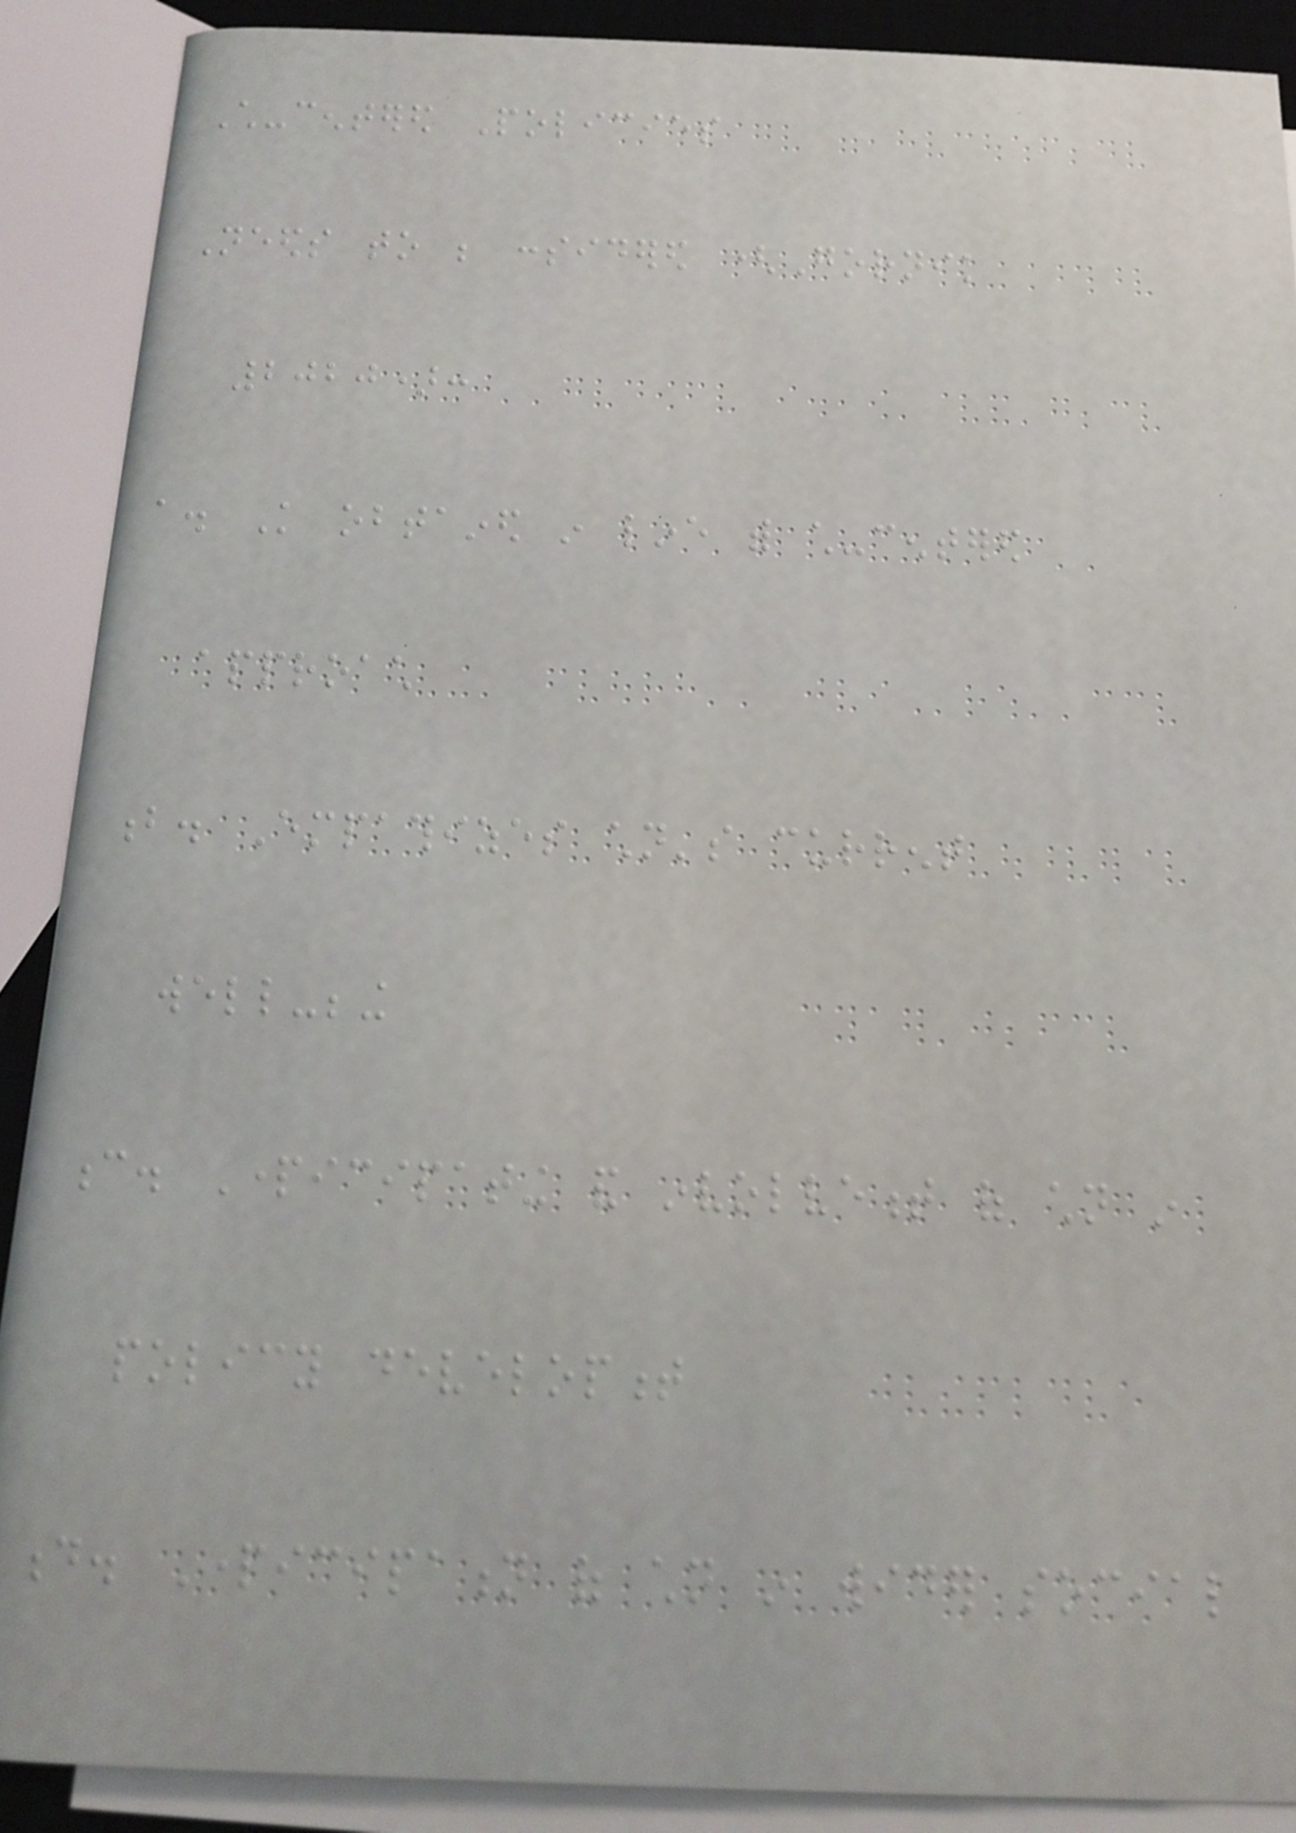Child-centered Policies
Needs to be considered (Gornik
2020):
a. Knowledge obtained in line with child-centered
approach
b. Empathizes children's current
well-being
c. Participating and involvement of children in
policy development
d. Participation of children in wider social
